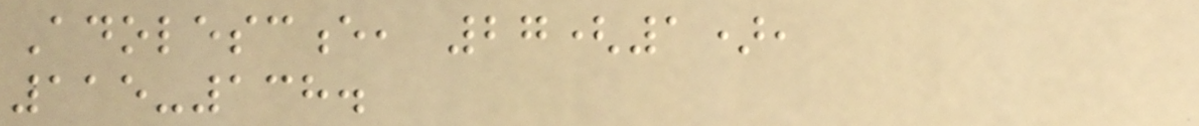Adolescence, 27(1),
115-138.
